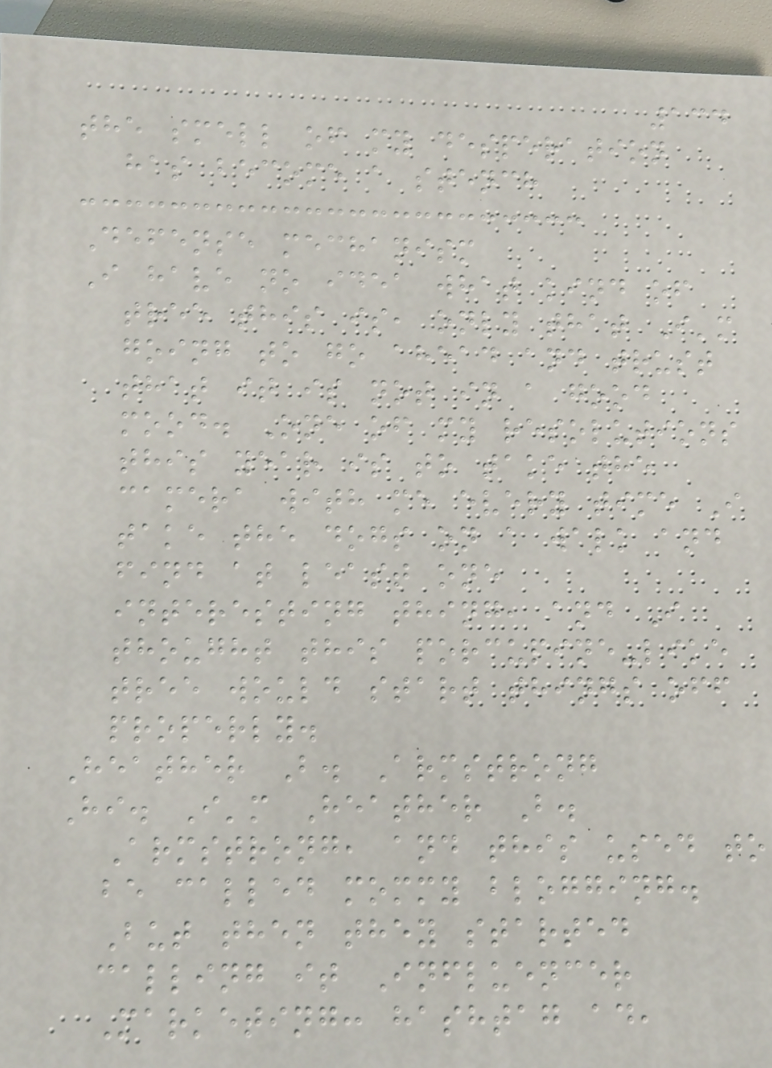134
the smell of my desperation
has become a stench
Defense mechanism
I have no idea what kind of
tree this is, only that I'm
going to go ahead and trust
that it is not in a good
mood. One of my resolutions
this year is to take the
camera with me every time I
take the dogs on a walk and
find at least one
interesting thing, and I
thought this porcupine-like
tree would start things off
properly.
Heather B. Armstrong
Hi. I'm Heather B.
Armstrong, and this used to
be called mommy blogging.
But then they started
calling it Influencer
Marketing: hashtag ad,
